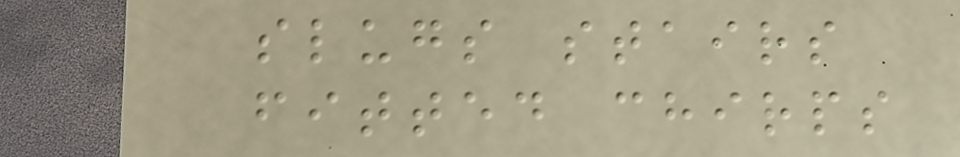slugs stairs
fitted chirps
